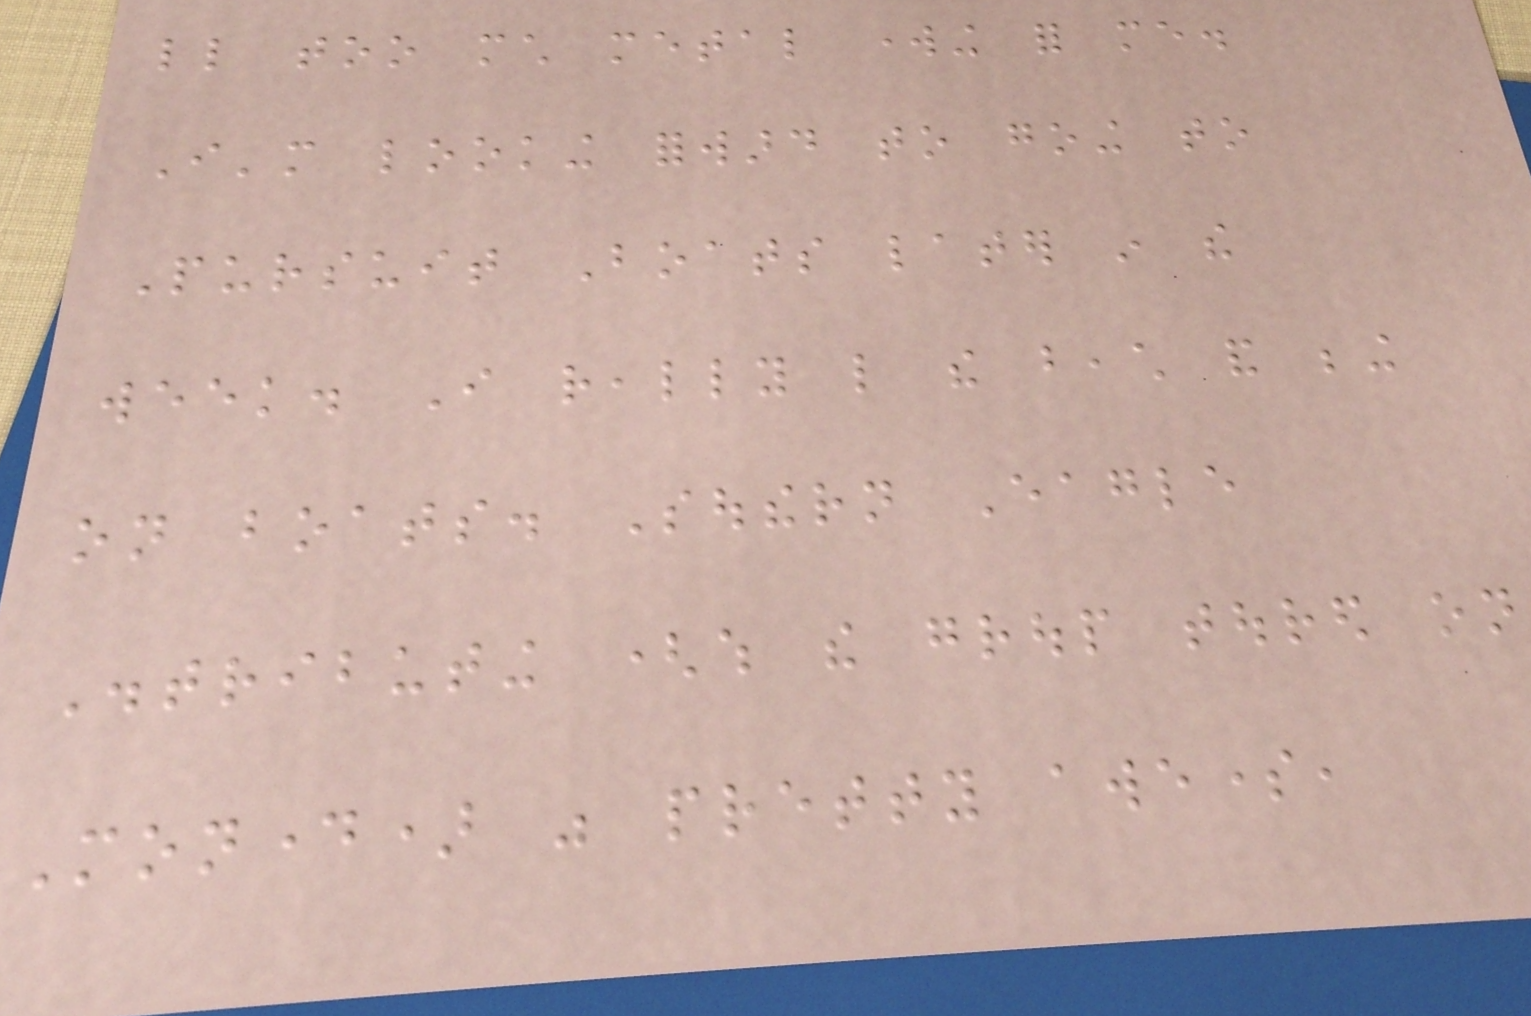little too much metal working for me.
I'm looking forward to going to
Pursuit Boats later in the
week. I really like the beach and being
on boats. Southern Eagle
Distributing (which the group toured on
Monday) was pretty awesome,
